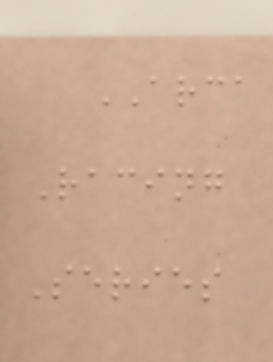ARCA
Racing
Series
